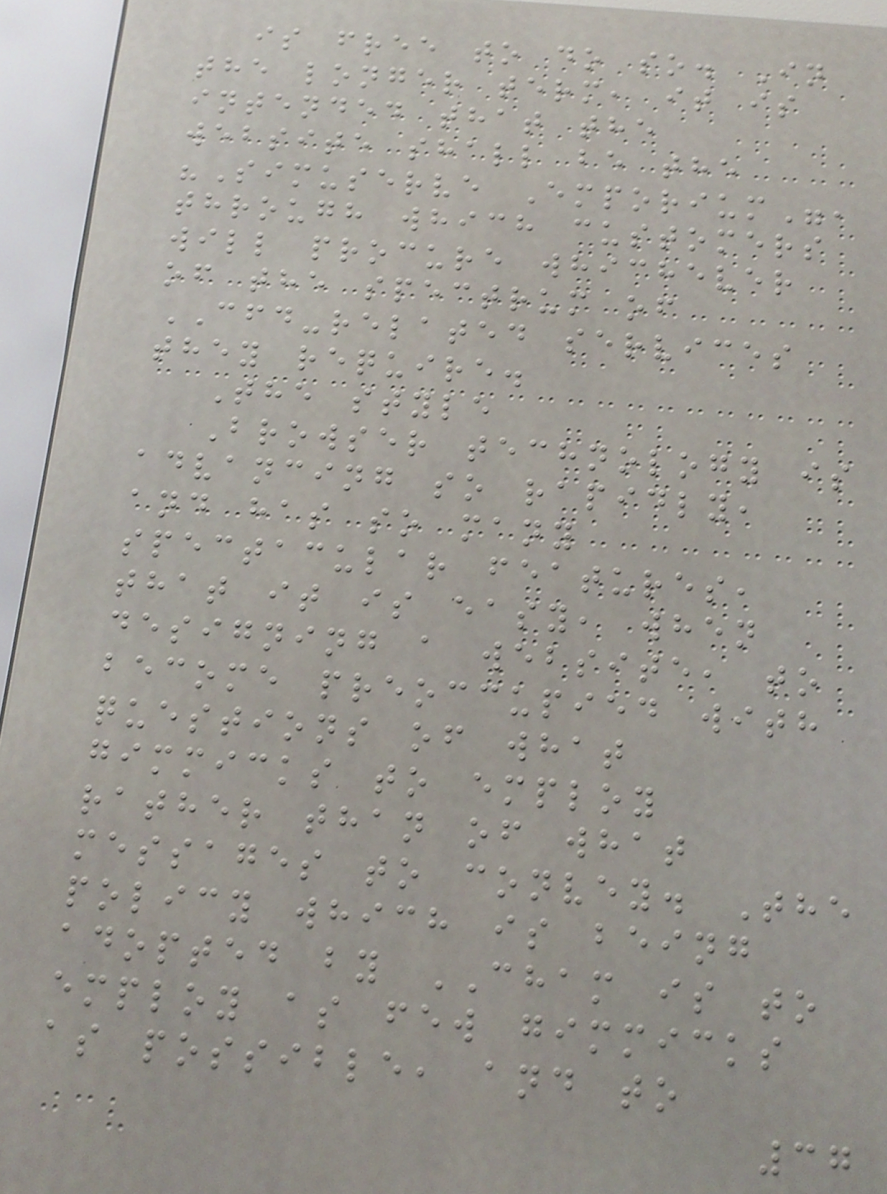is free to do so. In
the longer term, it is
intended that the
website shall be the
"Simuserve Emporium",
through which customers
will procure whichever
of the spectrum of
CFD-related services
they require.
The style
Browser technology is
advancing so rapidly,
and has so many
spectacular features,
that it is easy, when
designing a website, to
become preoccupied with
questions of what
gimmicks to employ
rather than of what
messages to convey. The
policy which is being
adopted by CHAM is to
employ as few gimmicks
as possible, and to
37
